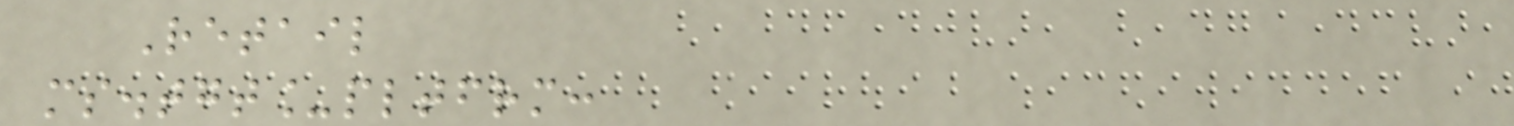Retail
ms.tgt_pltfrm:
